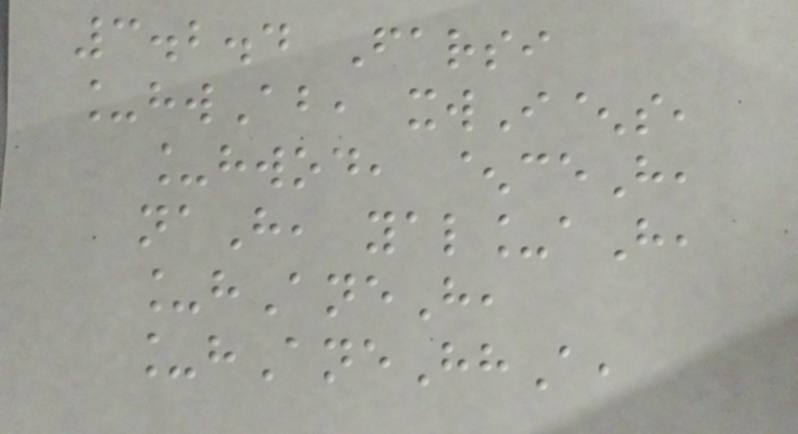3.2.4 Farsi
_hwAb, xwI^s,
_hwod, ^ceH,
naH, yal_aH,
_hAneH,
_hAneHhA,
